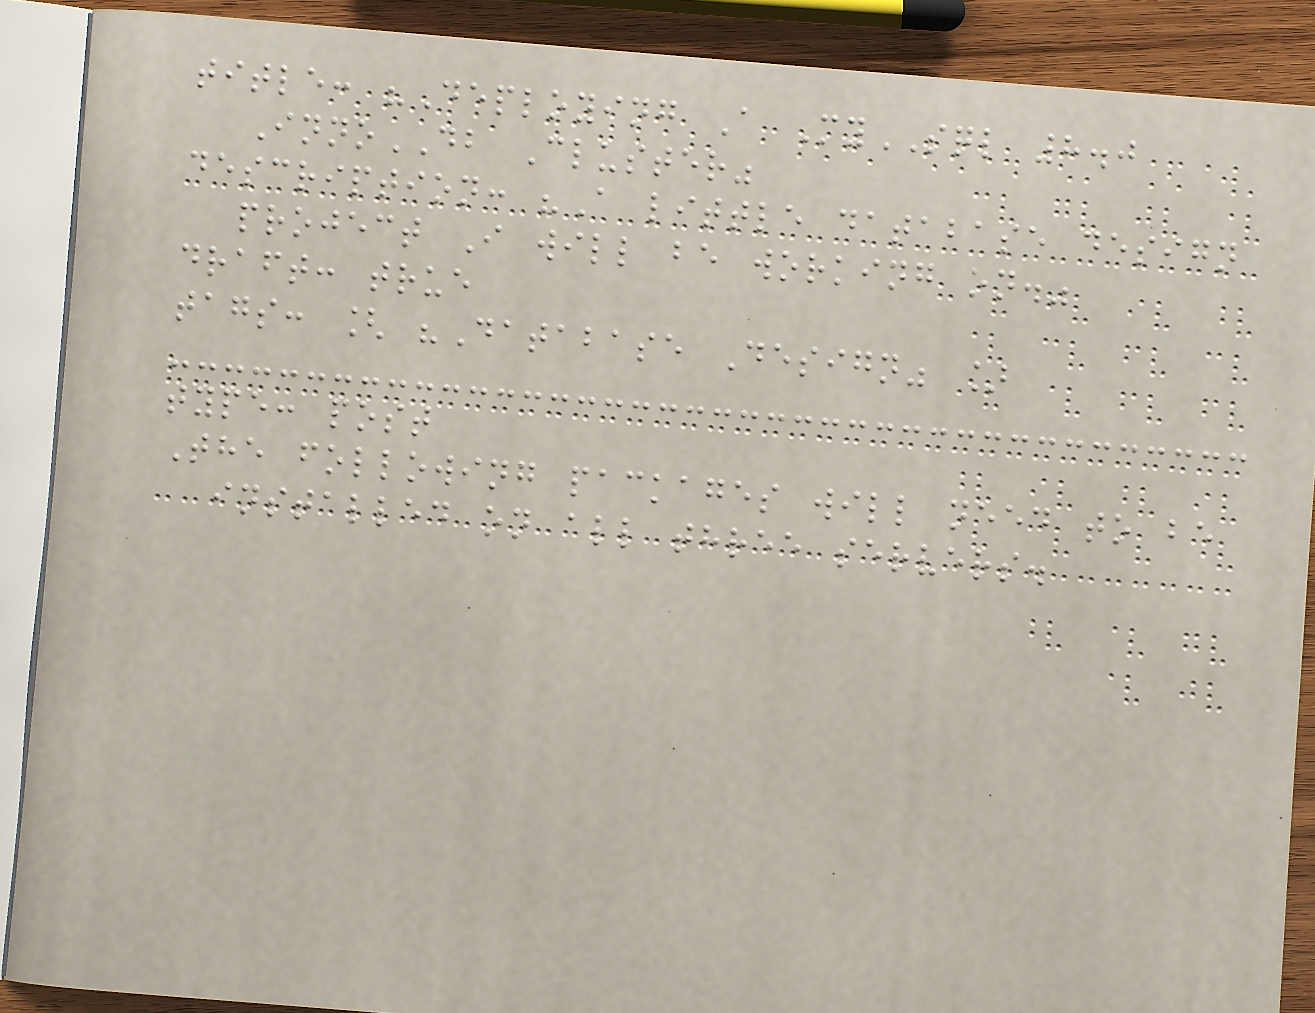title: "Deploying A MySQL 8.0
InnoDB Cluster"
description: "A little database design
project I will be working on."
draft: true
tags: [ "Database Design" ]
type: post
The following packages will need to be
installed on all three servers.
